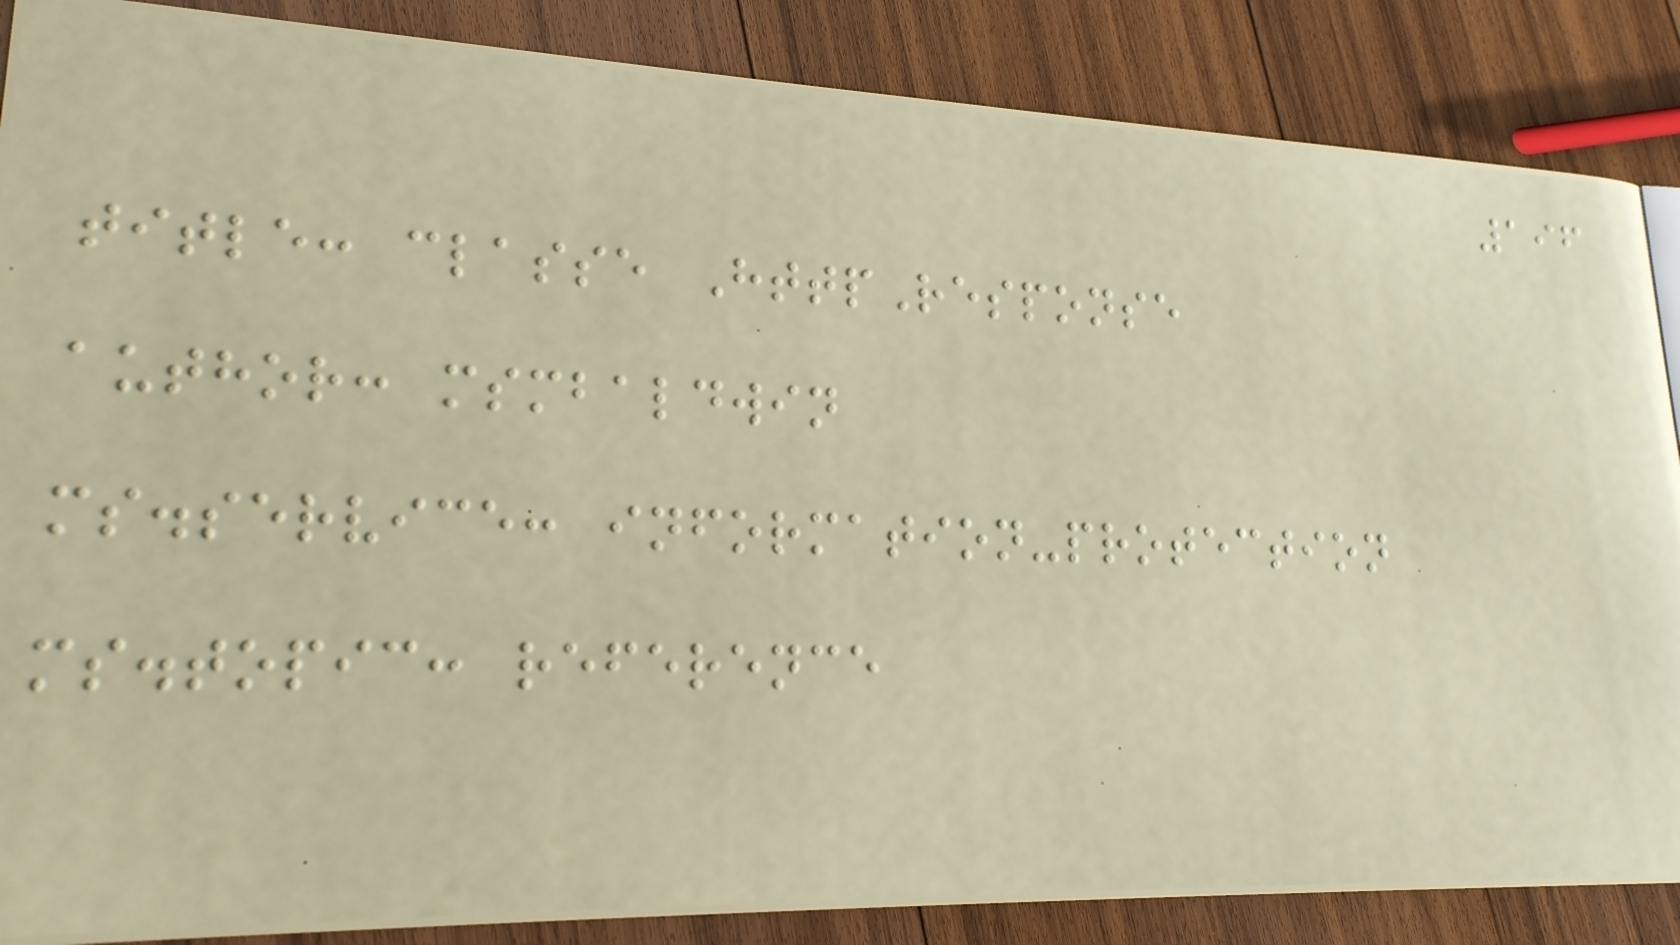196
title: classe HttpResponse
author: msmbaldwin
ms.service: information-protection
ms.topic: reference
